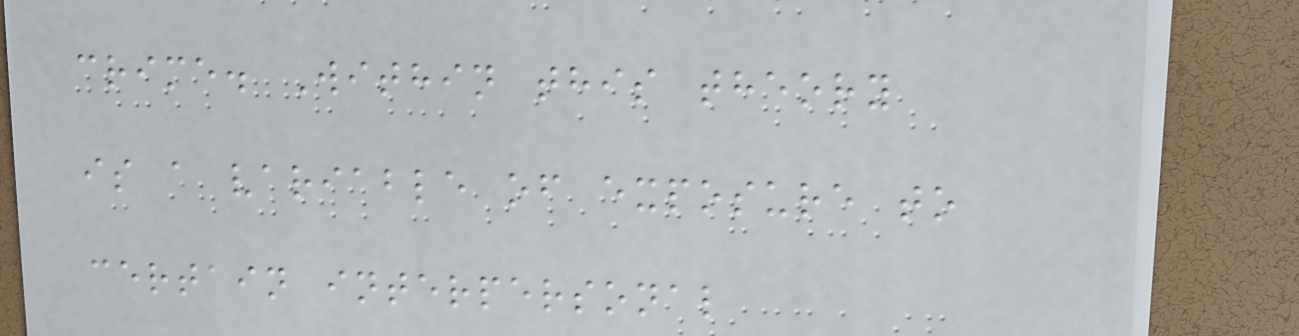crime. Within this theory
is a variable of exposure to
certain interpersonal
